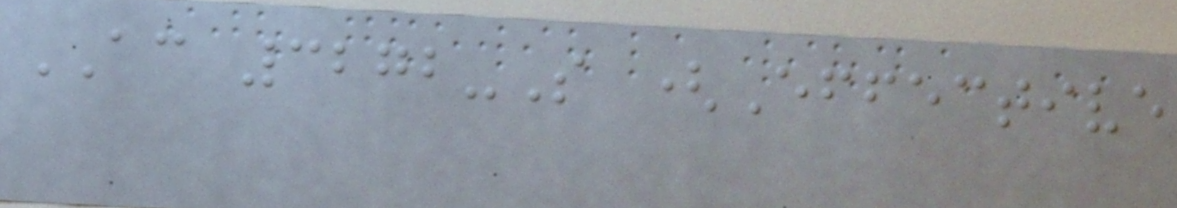AC 3272-S (Effective
